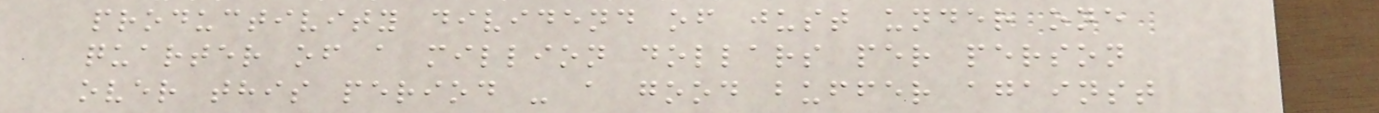productivity dividend of just under one
quarter of a million dollars per person
over this period - a good buffer against
